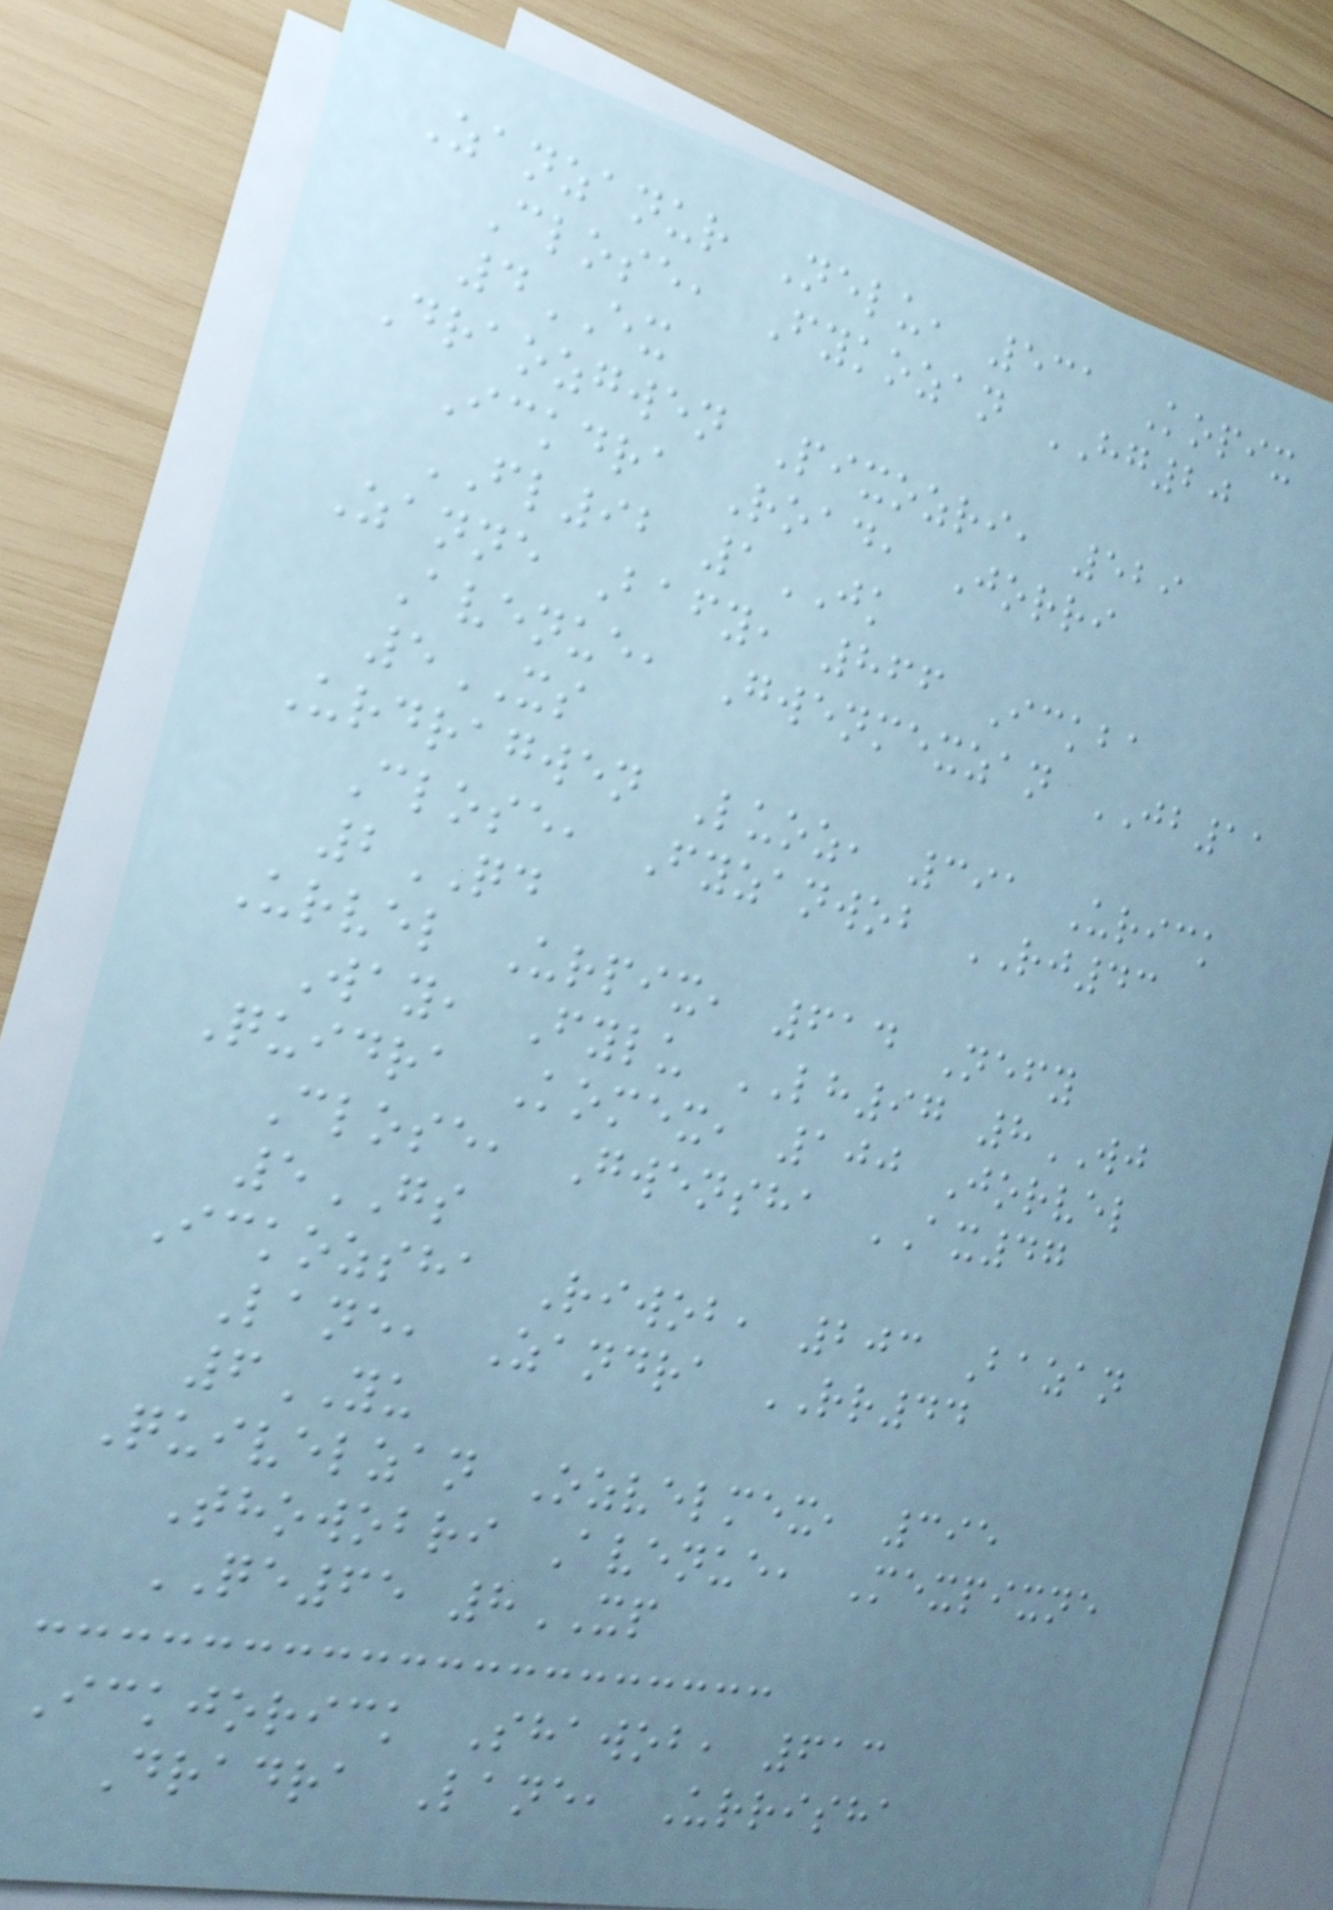Zanzanur Nelu, 531 Kopix
Close, Fykozan HG20
4EX
Draozgwen Pixozri, 529
Ickdra Road, Jorri
FL92 1JK
Zanne Bafy, 866 Ickba
Avenue, Gwenmexzan JB11
5XS
Urdragwen Luoz, 391 Urick
Close, Fyzanwob RJ43
2QD
Urvel Urpix, 614 Nefy
Way, Fylu LH97 8WJ
Quidra Komex, 100 Jorvel
Close, Gwensha AX47
5GS
Ickozsha Riwob, 203 Bazan
Lane, Zandra RR44
6YU
Quivelzan Ozvelmex, 395
Thowobri Avenue, Mexpixne
QE65 8XP
Ickjorick Shawob, 613
Dradra Lane, Urrisha
